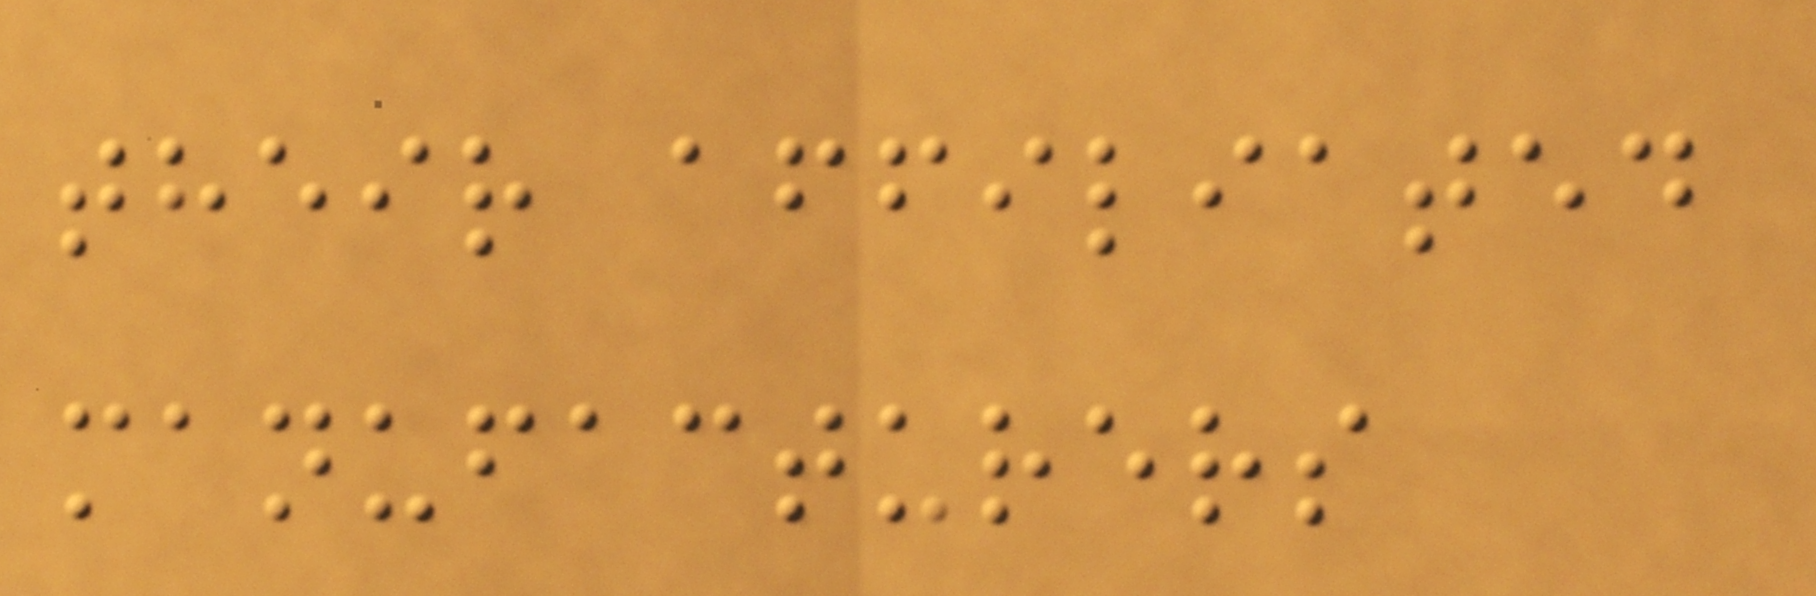their affiliated
manufacturers
